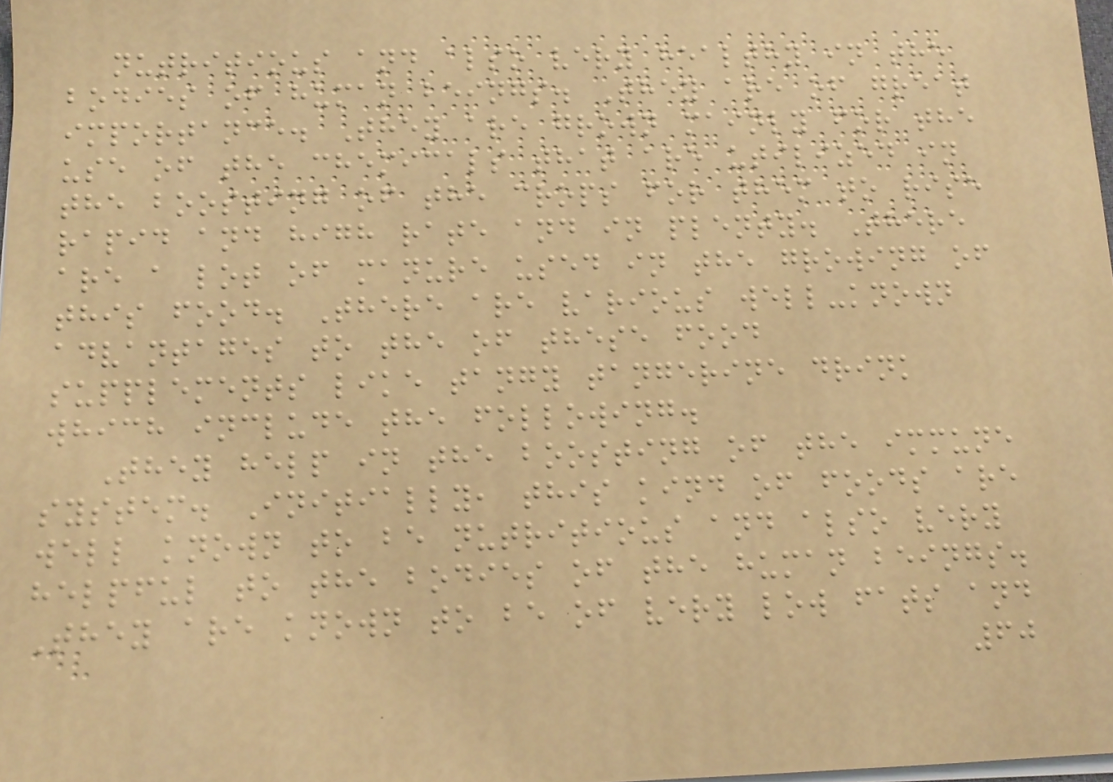nutritious and also very healthy in the
bodies of human beings. They are of great
importance. They are grown mainly for the
use of the chemicals that are utilized in
the boosting of the crops for them to rise
rapid and high rate and in plenty. There
are a lot of manure used in the growing of
this food. There are various well-known
advantages to the of these food
supplements like tangy tangerine drink
which include the following.
They help in the boosting of the immune
system. Initially, this kind of foods are
well known to be nutritious and also very
helpful to the bodies of the human beings.
They are known to be of very low fats and
60
